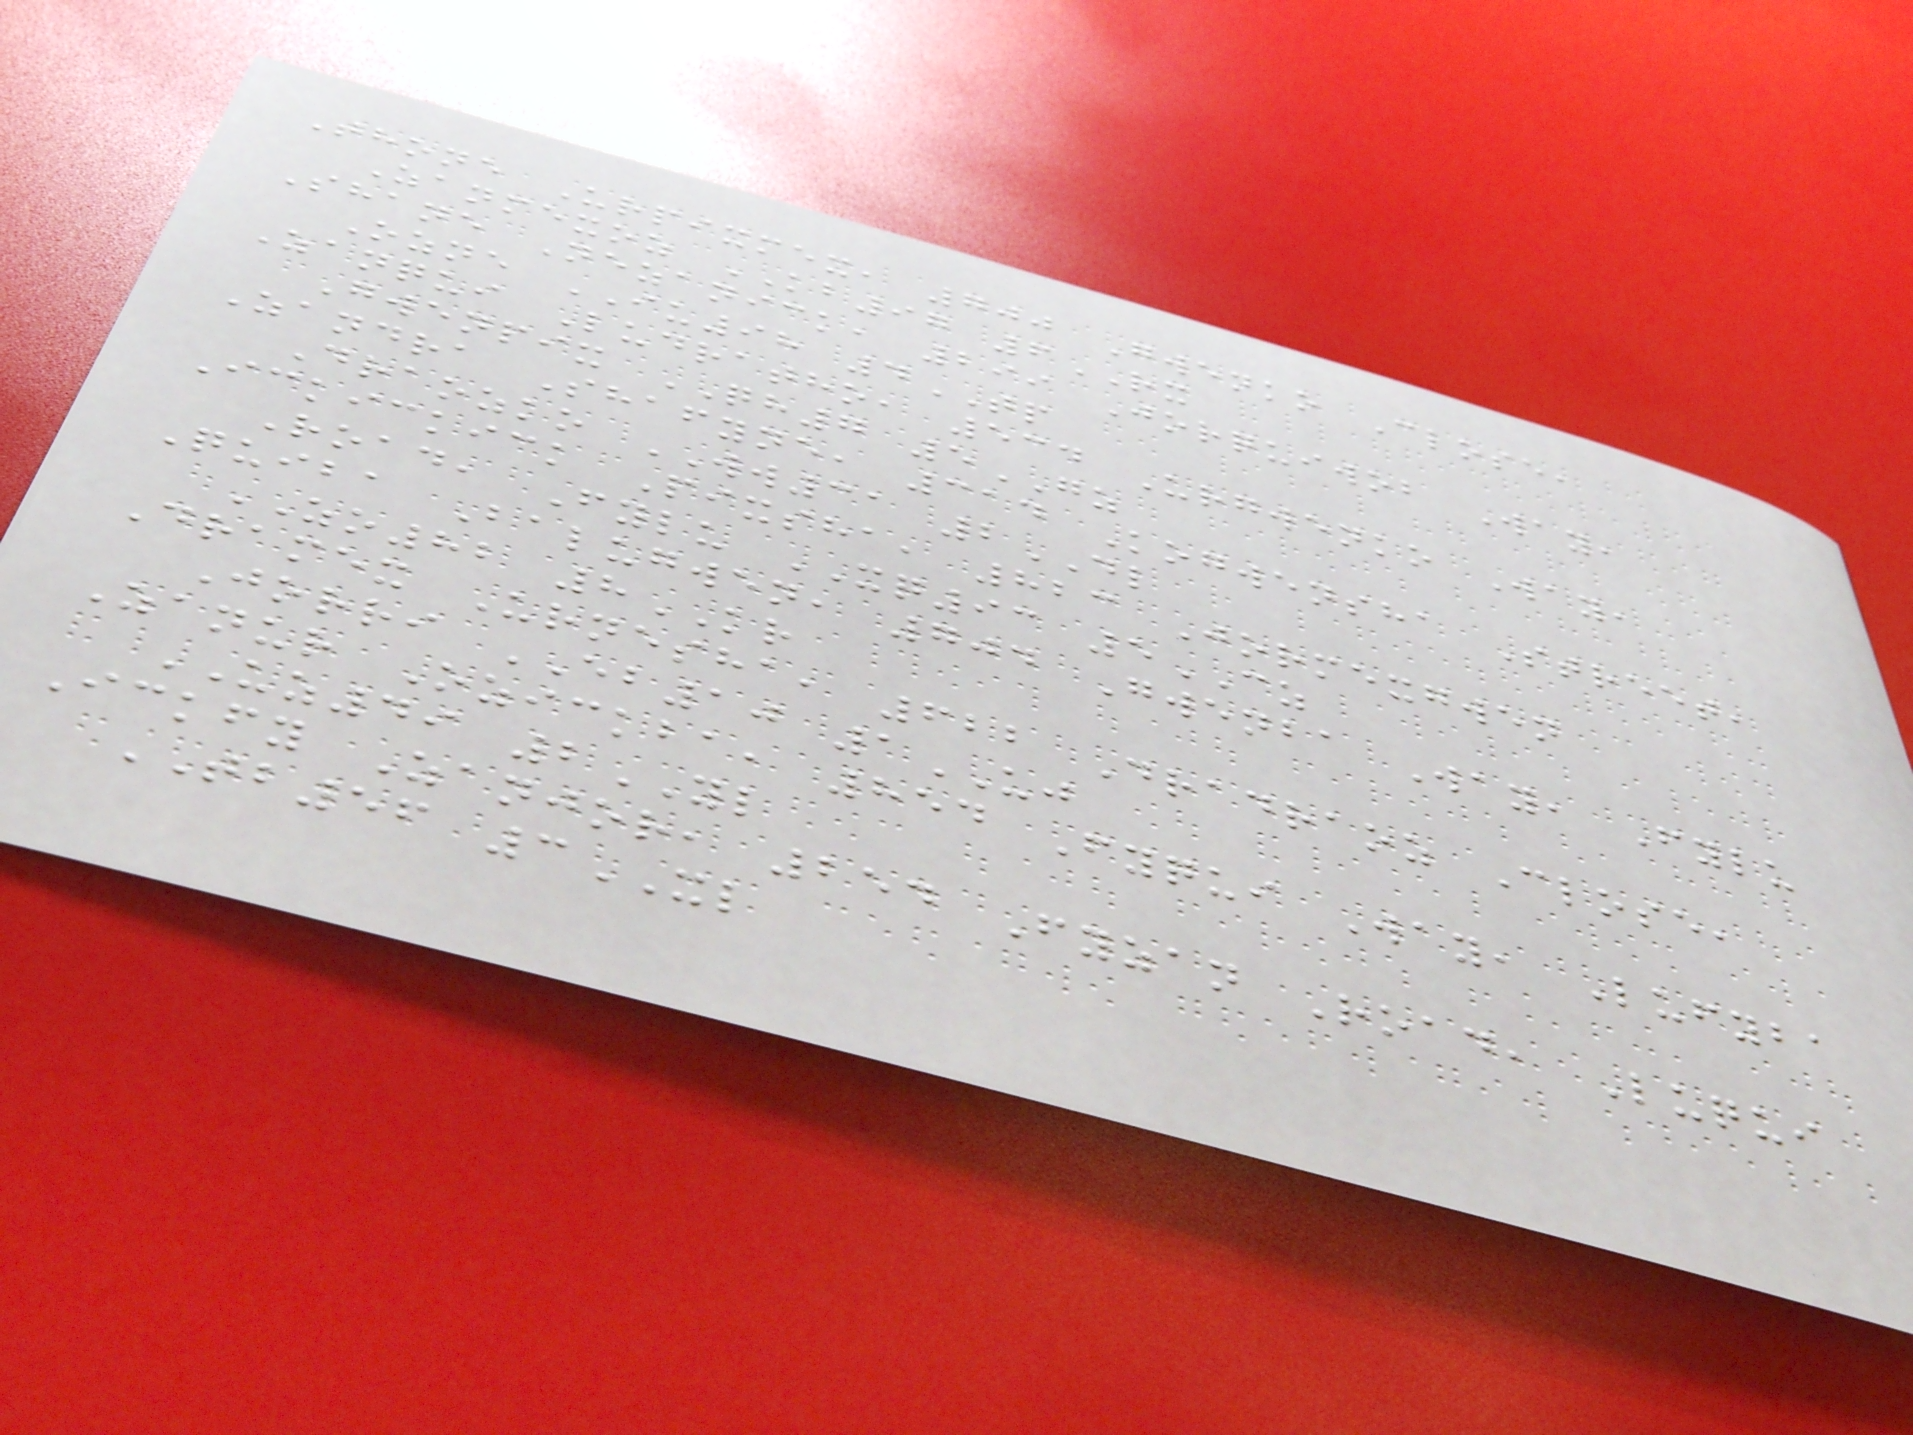Thone Urpixmex, 700 Gwenko Close,
Zanmexoz KB97 6RX
Shane Nezanick, 299 Jorquiwob Way,
Ozne IU98 4TP
Zanqui Ludratho, 534 Urgwenko Way,
Gwenpix QH7 5GZ
Zandra Shafyne, 314 Kogwensha Street,
Draozko WW31 2DL
Ickickick Pixsha, 823 Jormexgwen
Road, Fylu XQ93 5CZ
Quiba Balugwen, 704 Gwenba Way, Fylu
ZO82 8KR
Dramex Urnesha, 622 Dradraoz Close,
Jorri EB10 1UJ
Zanur Ozickba, 854 Fyqui Way, Lufyba
UZ49 2YL
Ickfy Zanjor, 254 Fyzan Road, Luqui
TB56 3XL
